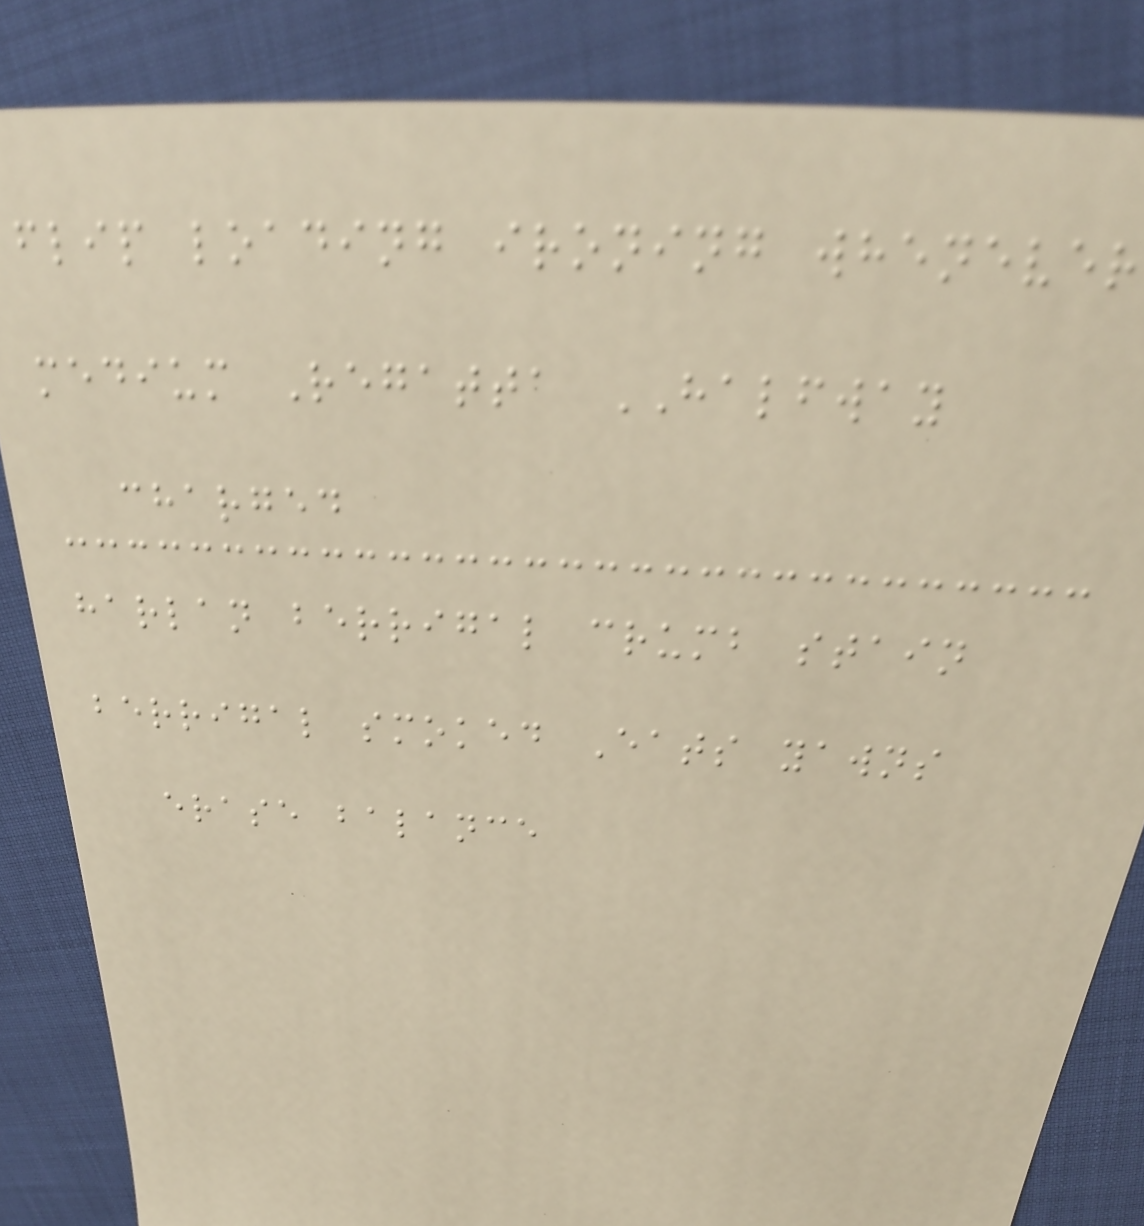flip loading ironing whenever
medium Regatta HALFWAY
charged
harlan berrigal crumb stain
berrigal smoked Eats yawns
erase balance
